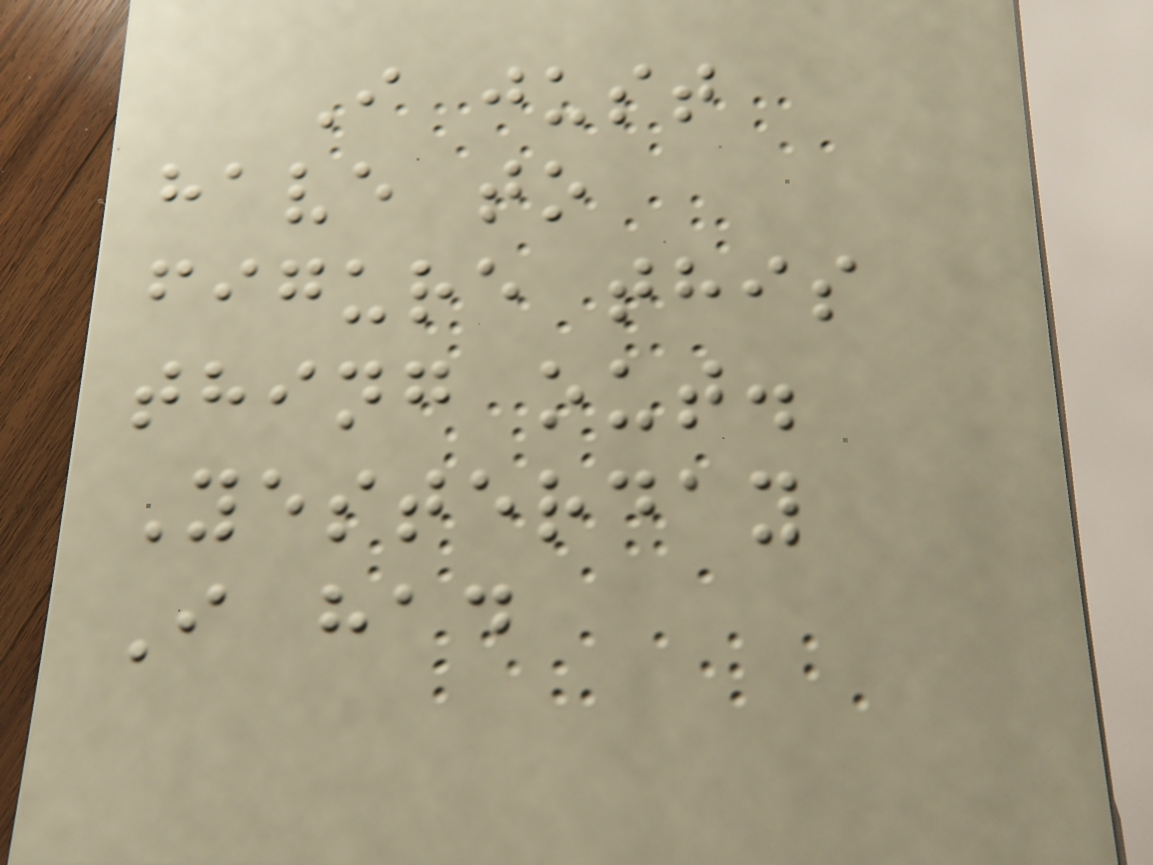I just
have to
figure this
thing out.
Yesterday
I had
